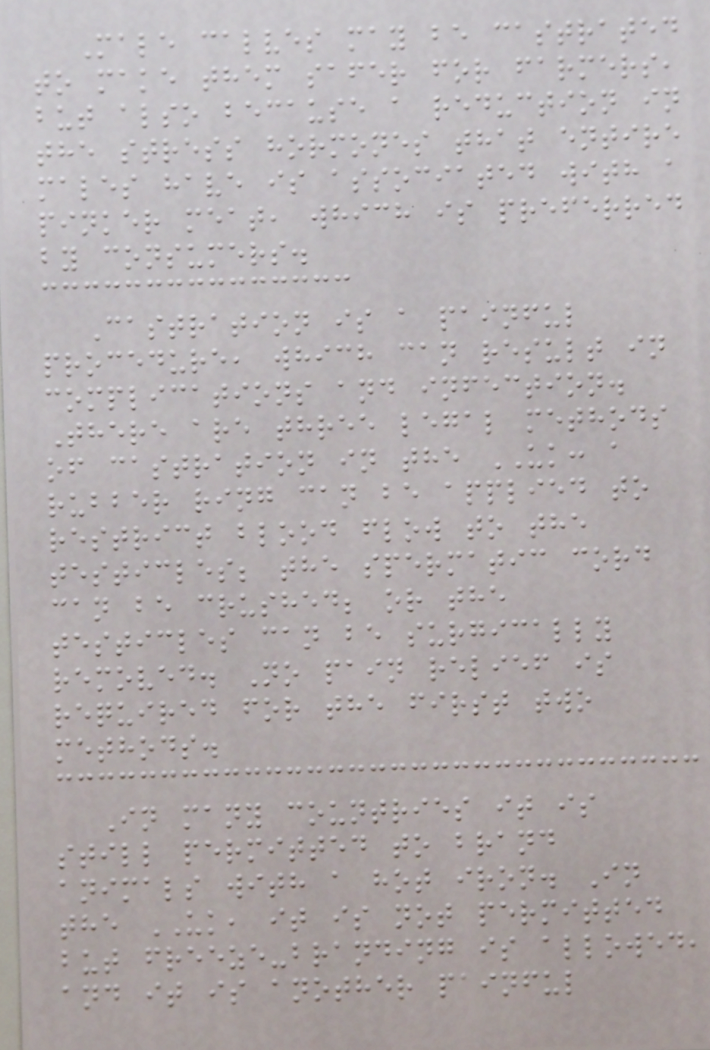Male calves may be castrated
to make them safer for farmers,
but also because a reduction in
the stress hormones that entire
males have is associated with a
pinker meat, which is preferred
by consumers.
Castration is a painful
procedure, which can result in
complications and infection.
There are three legal methods
of castration in the UK: a
rubber ring can be applied to
restrict blood flow to the
testicles; the spermatic cord
can be crushed; or the
testicles can be surgically
removed. No pain relief is
required for the first two
methods.
In many countries it is
still permitted to brand
animals with a hot iron. In
the UK, it is not permitted
but freeze-branding is allowed,
and it is another painful
